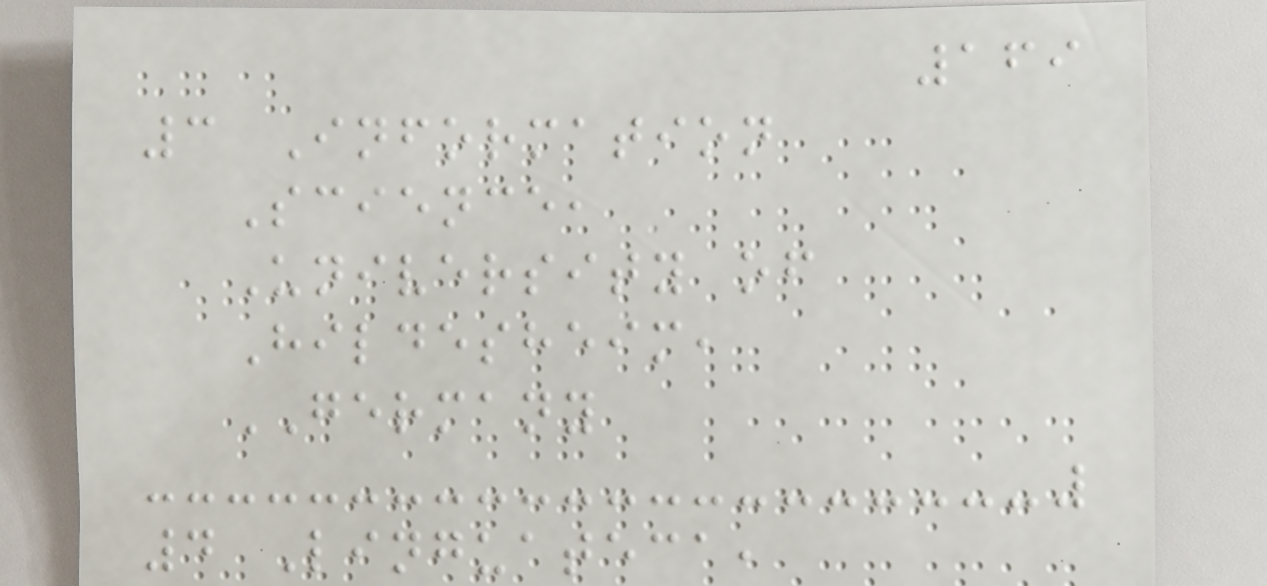169
3 Information
Science,
University of
Hildesheim,
GERMANY
4 Linguateca,
